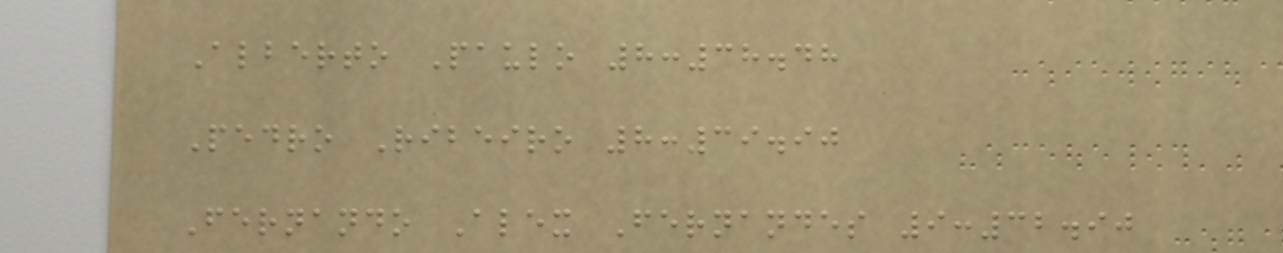Alberto Paulo 8:38.48
Pedro Ribeiro 8:39.90
Fernando Alex Fernandes 9:32.90
